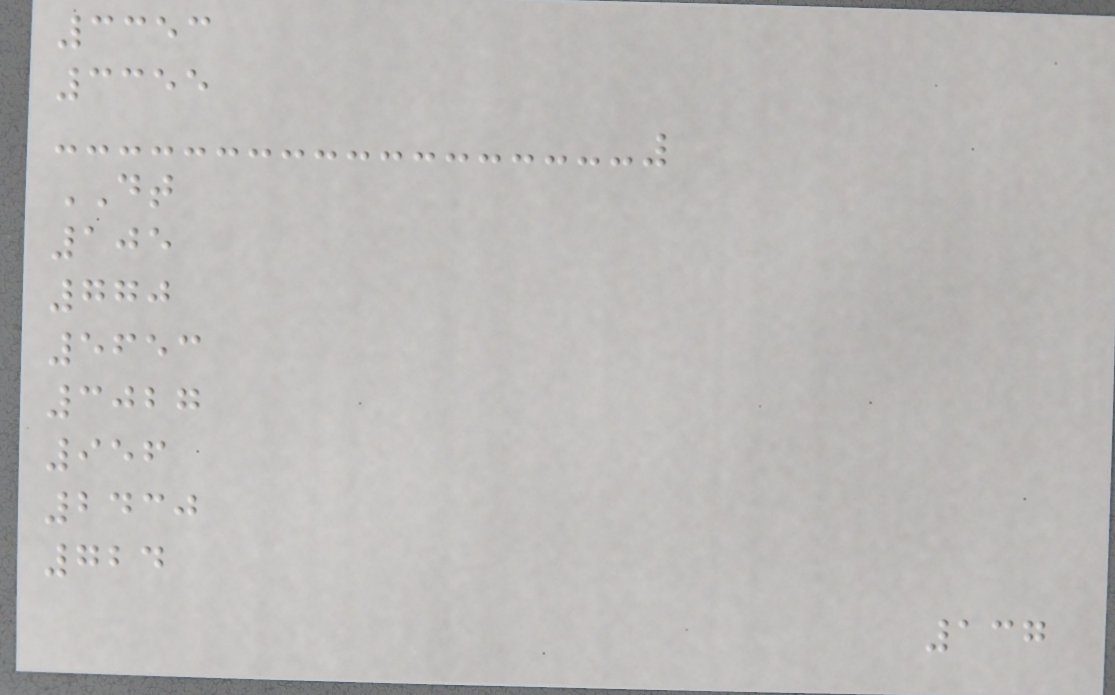3353
3355
DT
105
770
5653
3027
956
2430
724
137
